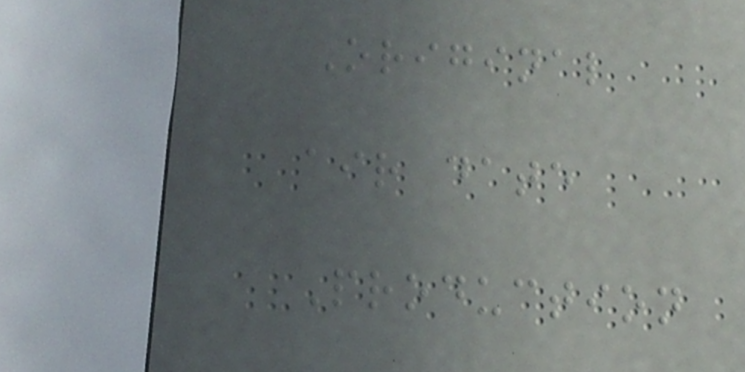Original
air date
Production
